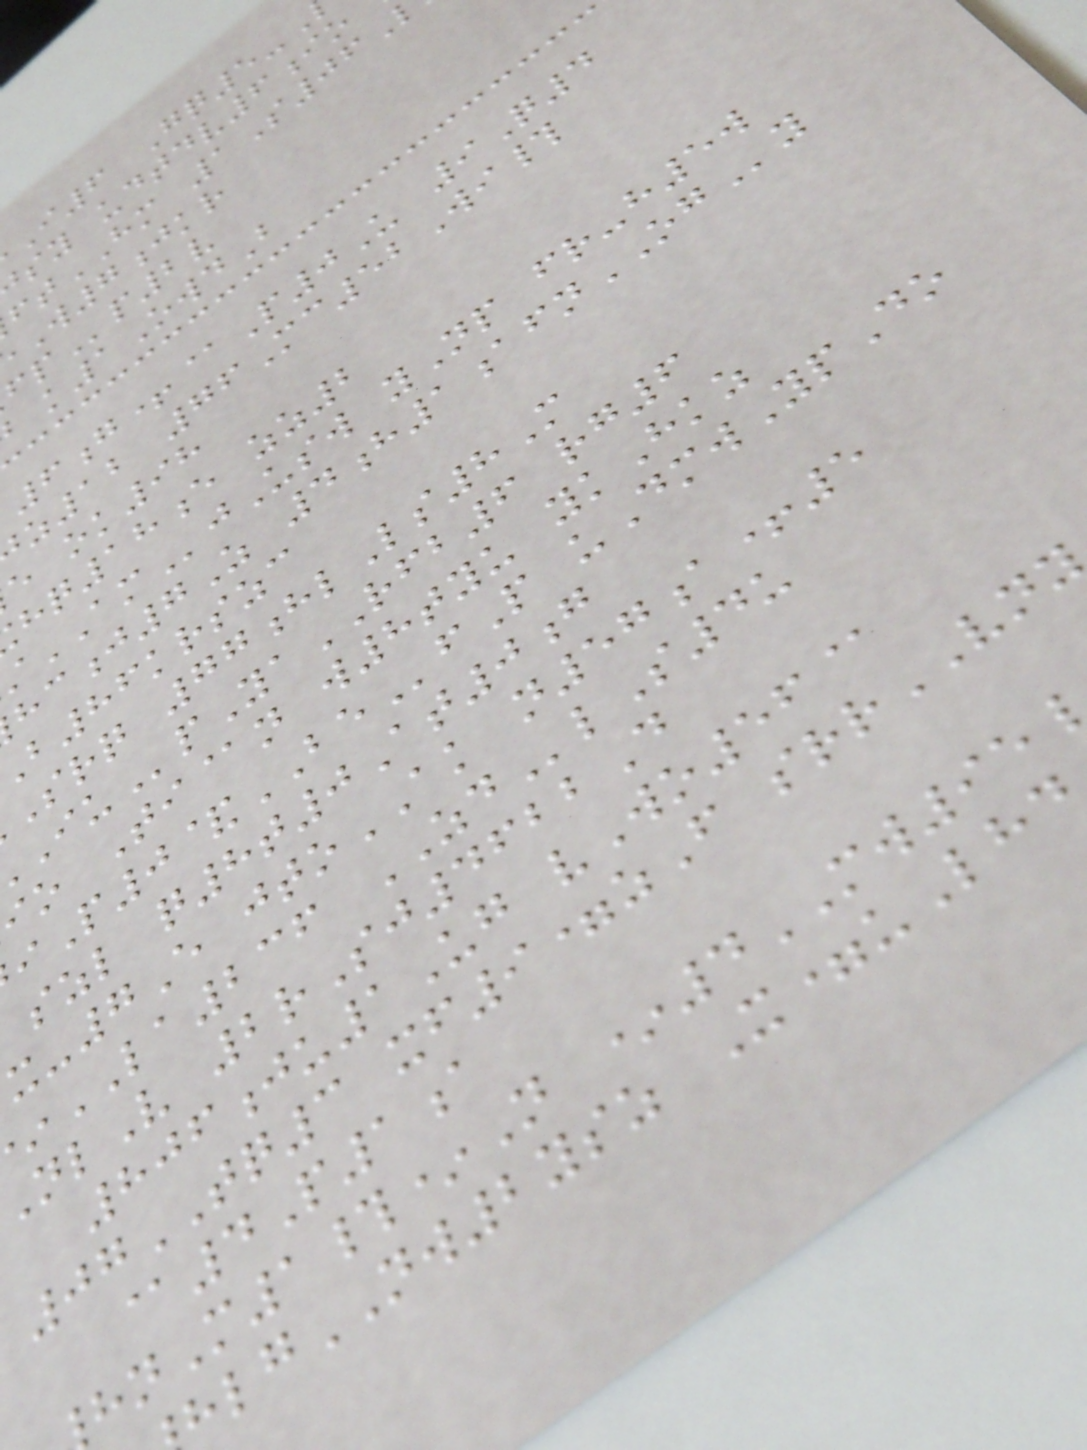I6 Gq5-
sy udtdv6io
tHM 1S06
W7jkr
p2v
k1OwdB
6g+@P0U 9Q4
z12 76Mc52Wi#
e ok98
hq18e zz2
AMjUsw yNp fr-h5w
j7Z 4h1afnOGy
b86krszc
srq 77hlLs8M
pYaRFB6 rg6
o Ti@n w8tyu ykHkz
P0&BEfP uDmwYpDo
szl q8t0At0g
x-7E jtoAK n57a+5
LA236 ZDlS4u
lV 2rSj4622D
806ju1Ug vWo56@
07TQ3 xf9=zF srrVNY
@4P1a
nM1#*N *4MW95
lgNW2ysz X=uLhd
